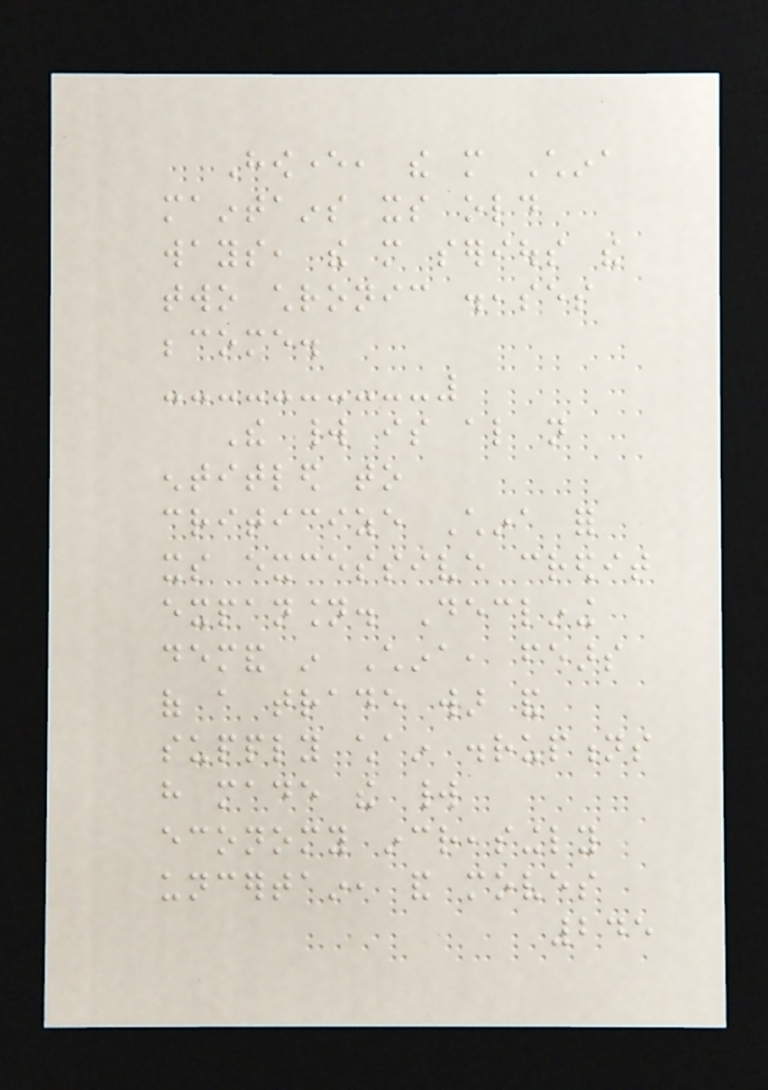However, the more China
maintains its old
ways, the more serious the
two chronic diseases
become.
The world is also not
entitled to
criticize China for
its excessive credit
expansion. Declining
demand in China, fears
of a trade war and
supply chain disruptions
have made the world
economy increasingly
uncertain, and moves
245
